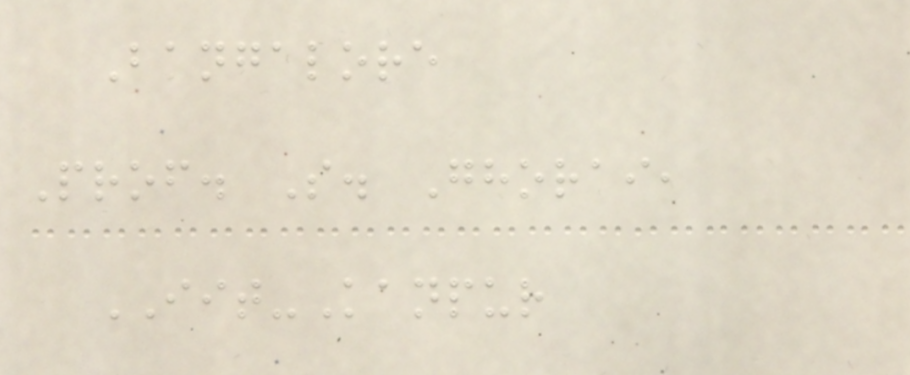Bangalore
Prof. S. Ghorai,
IIT-Kanpur
